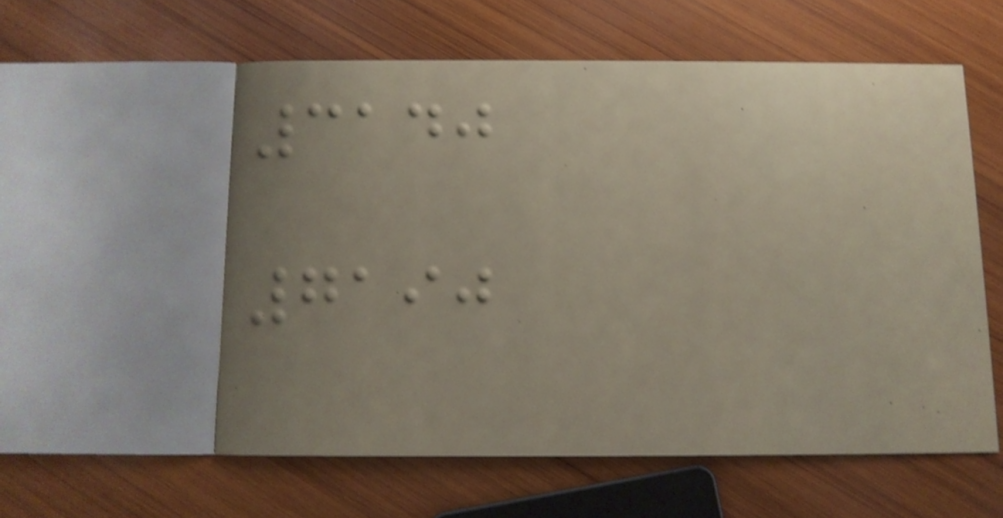3140
7190
